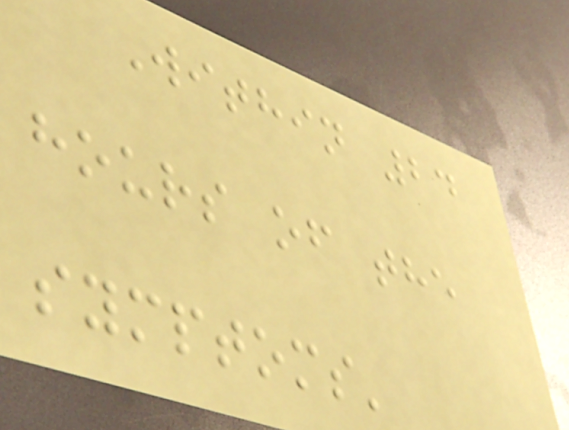Within 24
hours of the
symptoms'
